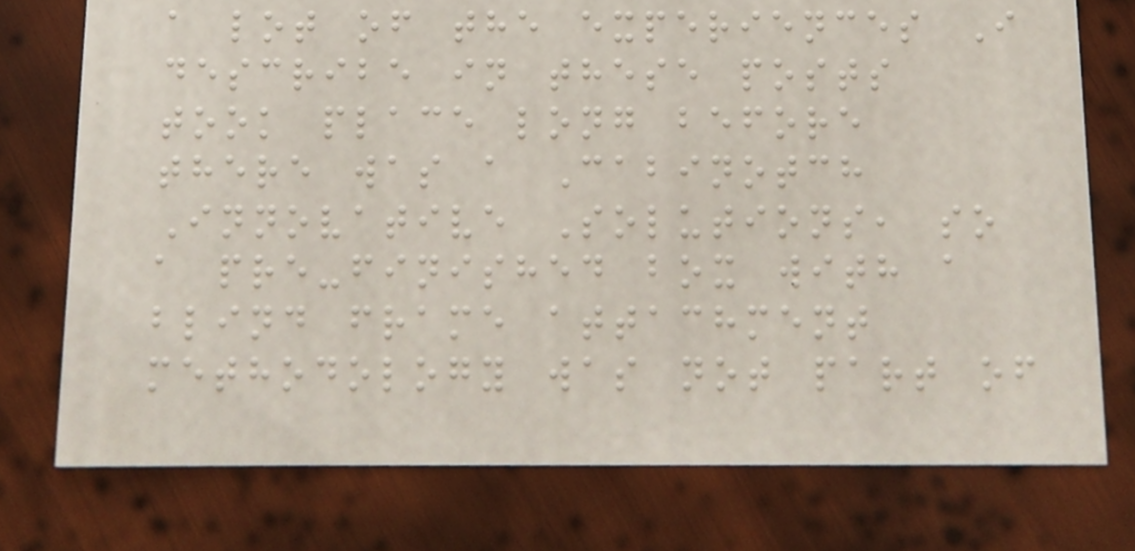a lot of the experiences I
describe in these posts
took place long before
there was a Cabinotch
Innovative Solutions, so
a pre-finished box with a
blind frame attachment
methodology was not part of
